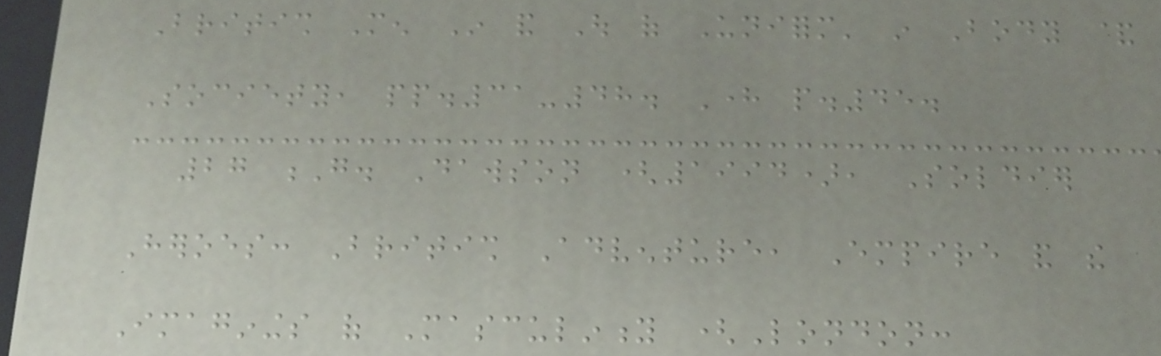British Men In and Out of Uniform' in Body &
Society, pp.31-48. Here p.45.
27 G. Dawson (1994), Soldier
Heroes: British Adventure, Empire and the
Imaginings of Masculinity (London:
